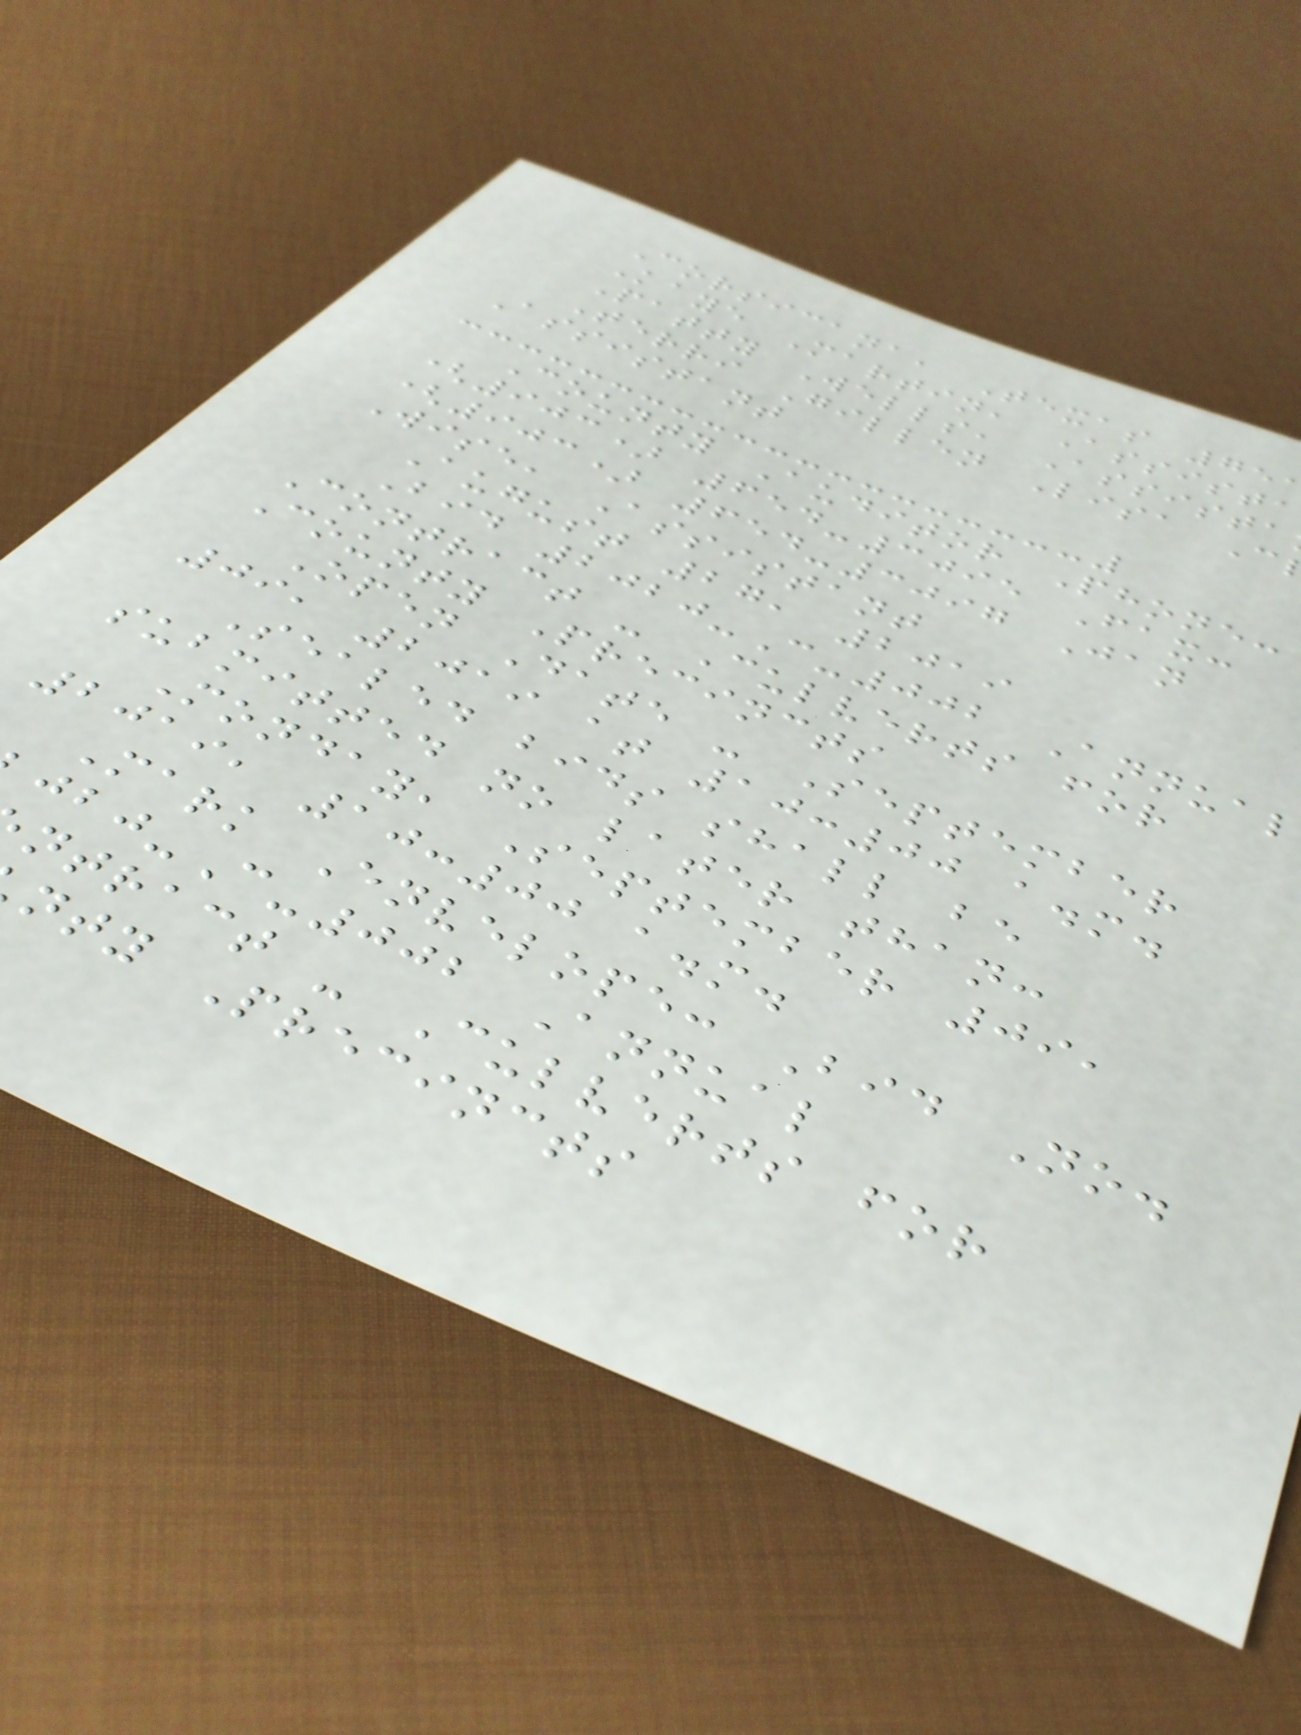Corsicana, Texas 75
Kaye Martin, Assista
Patty Wells, Assista
Terri Gillen Lisa C
Assistant
County Auditor Phone:
(903) 654-3095 Fax:
(903) 654-3097 Jan
Wise, Assistant
August 27, 2019
Bid 2020-C-002 Annual
Contract - Culverts for
County Precincts
Open Date - September
09, 2019 at 10:00 a.m.
Sealed bids shall be
submitted no later than:
Monday, September 09,
2019, 10:00 a.m.
Mark Envelope: Bid No.
-C-002 Annual
ntract - Culverts for
nty Precincts
